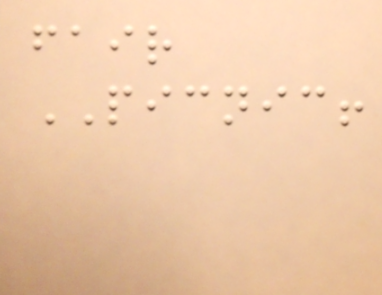fair
PICNIC!
